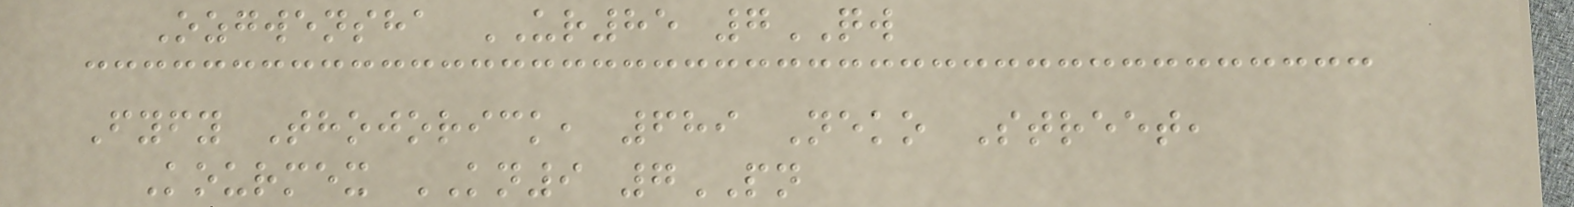Ozgwensha UR85 7QW
Fyfy Thojorick, 689 Neko Street,
Kourmex KN9 7PN
